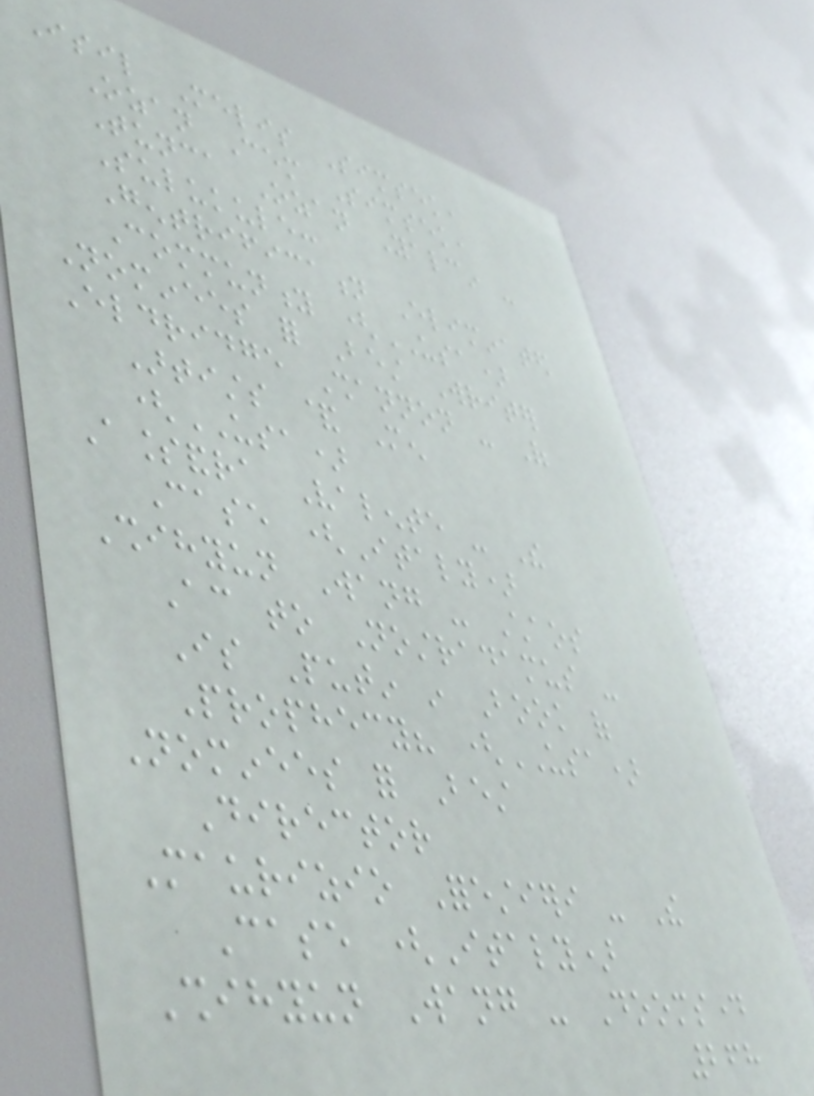Isil Melis Simsek,
Ozan Cem Simsek,
Tunca Ozan Yalcin -
Sulukule:
Gentrification Eliminated
Community (USA)
Nominees for Best Writer
Eldridge Shannon - Of
Artists & Men
(USA)
Alessandra Valente - The
Case (Italy)
Shihyun Wang - Chaos
According to Nostradamus -
Is Putin in Book of
Prophecy? (USA)
Nominees for Best
Director
Maurizio Forestieri - The
Case (Italy)
Shihyun Wang - Doomsday
268
